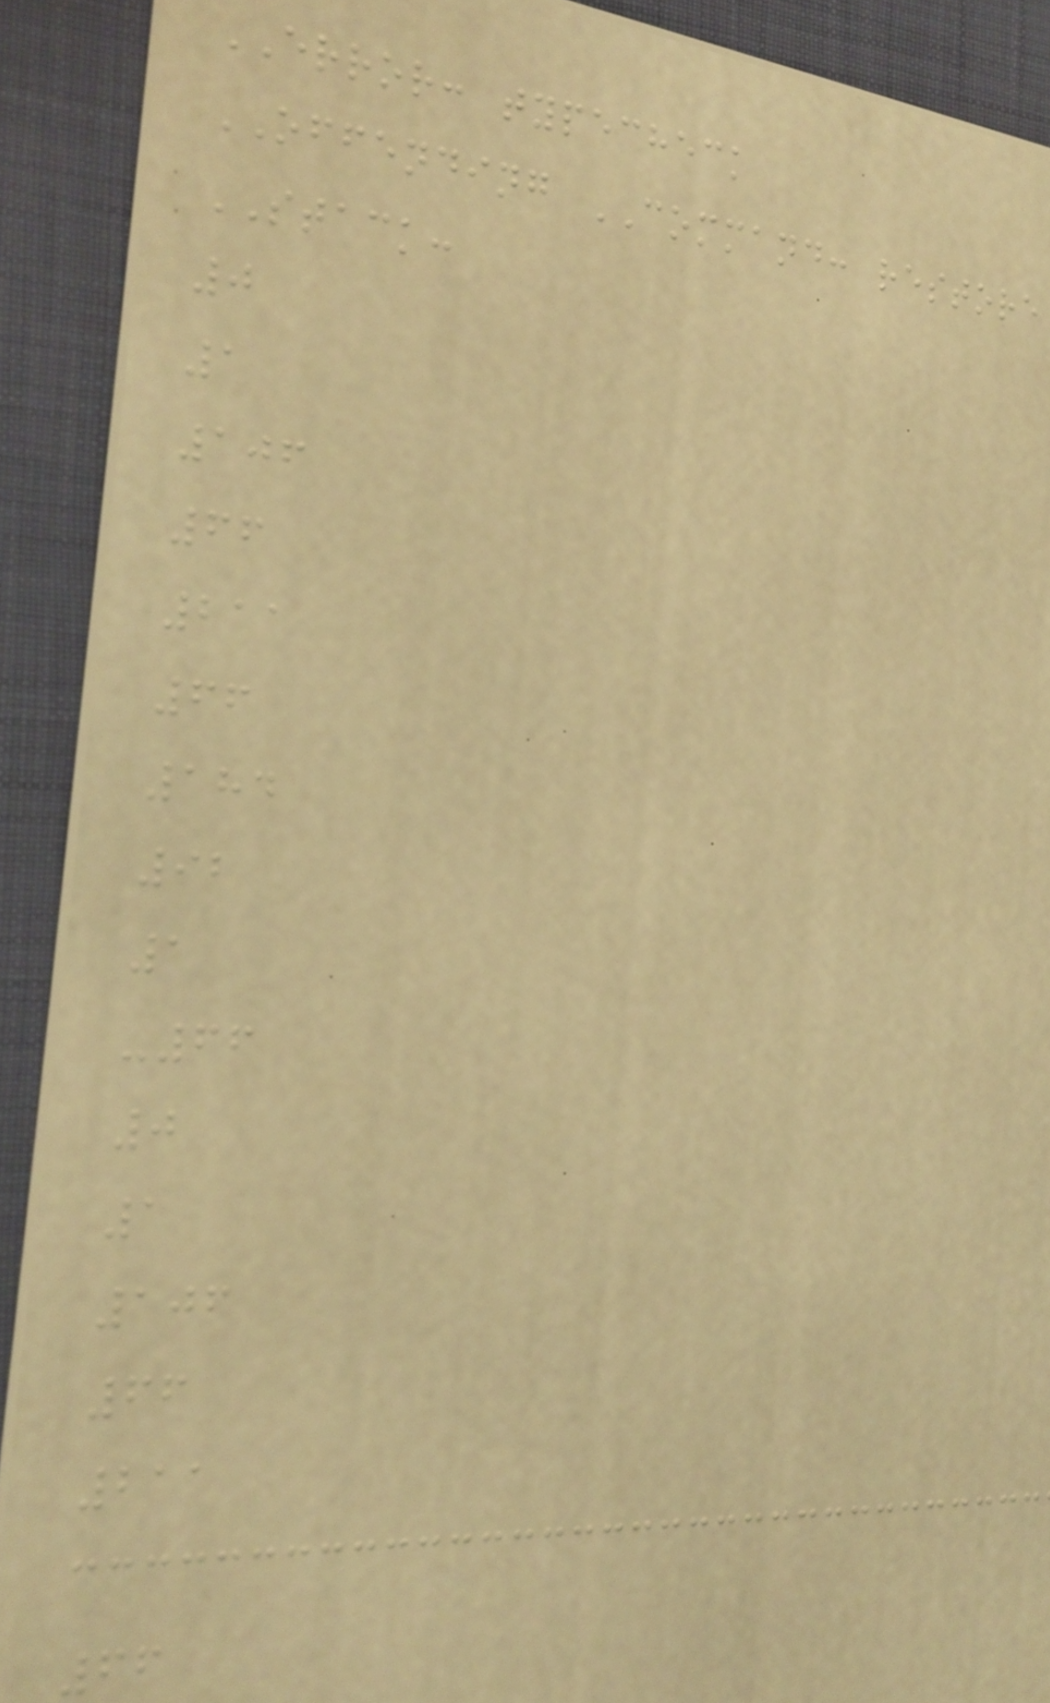ERROR: typecheck
OFFENDING COMMAND: restore
STACK:
0
1
106
66
211
66
184
92
1
-66
0
1
106
66
211
66
